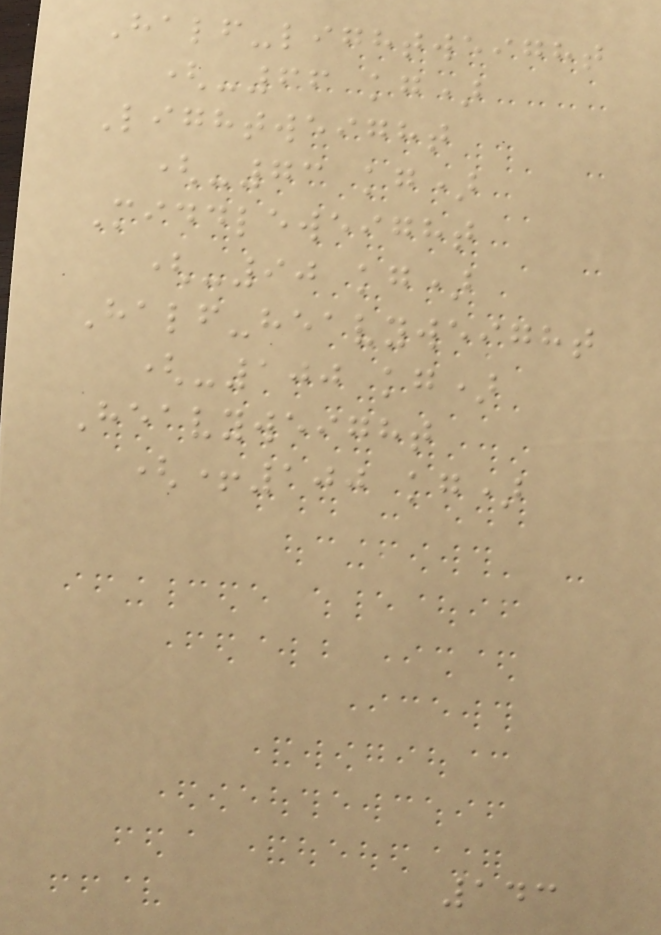Half-lightweight
(-66 kg)
Lightweight
(-73 kg)
Middleweight
(-90 kg)
Half-heavyweight
(-100 kg)
Heavyweight
(+100 kg)
143
